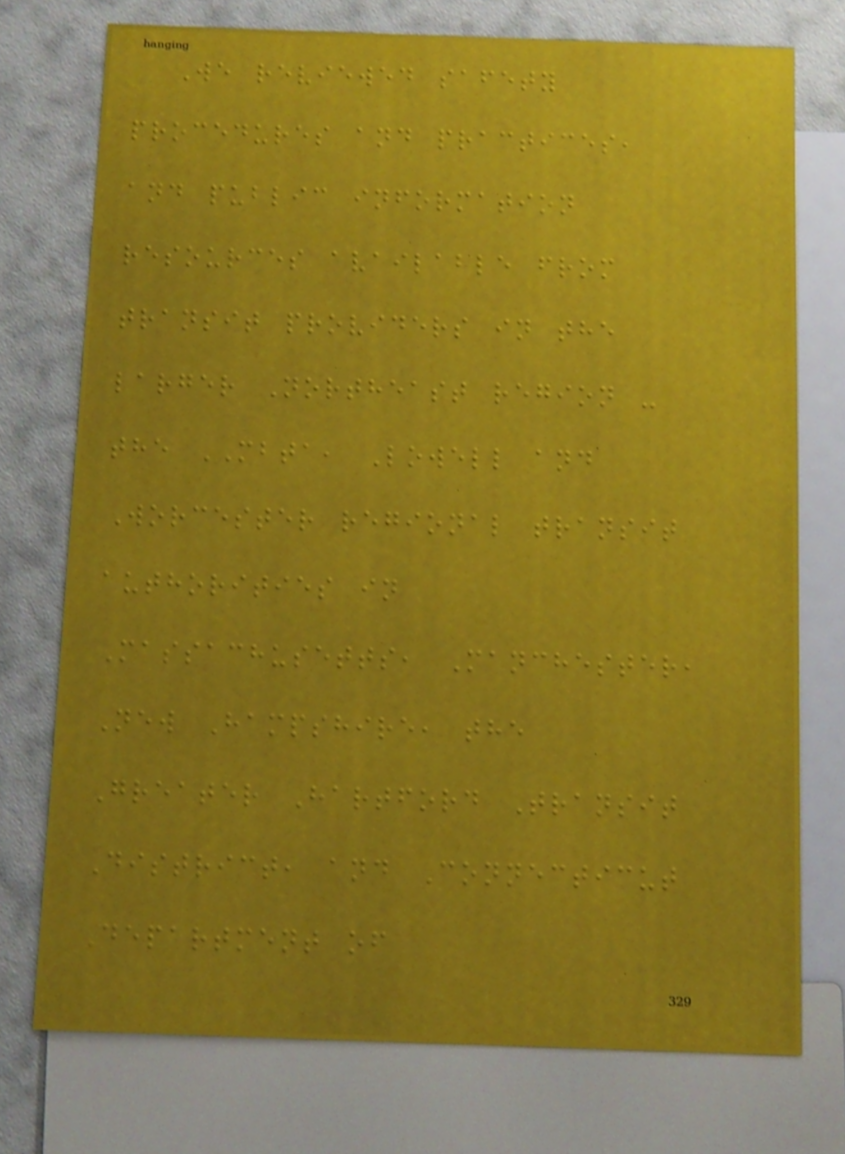We reviewed safety
procedures and practices,
and public information
resources available from
transit providers in the
larger Northeast region -
the MBTA, Lowell and
Worcester regional transit
authorities in
Massachusetts, Manchester,
New Hampshire, the
Greater Hartford Transit
District, and Connecticut
Department of
